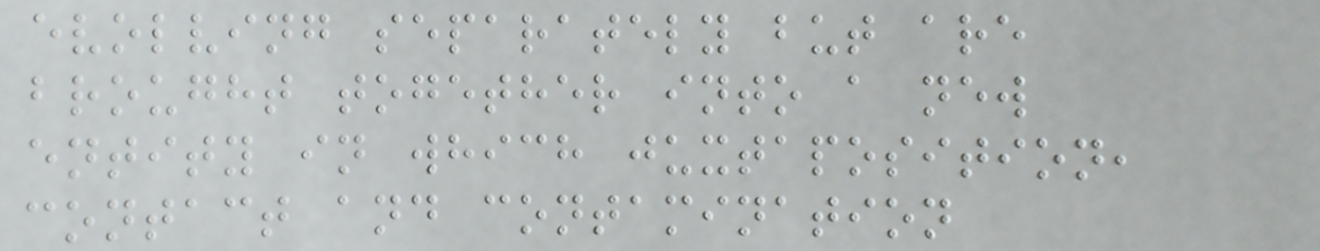evolving separately but are
brought together into a new
entity in which juxtaposition,
contact and contamination
